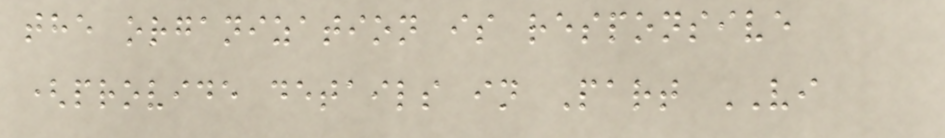the organization is responsive
(provide details in Part VI
